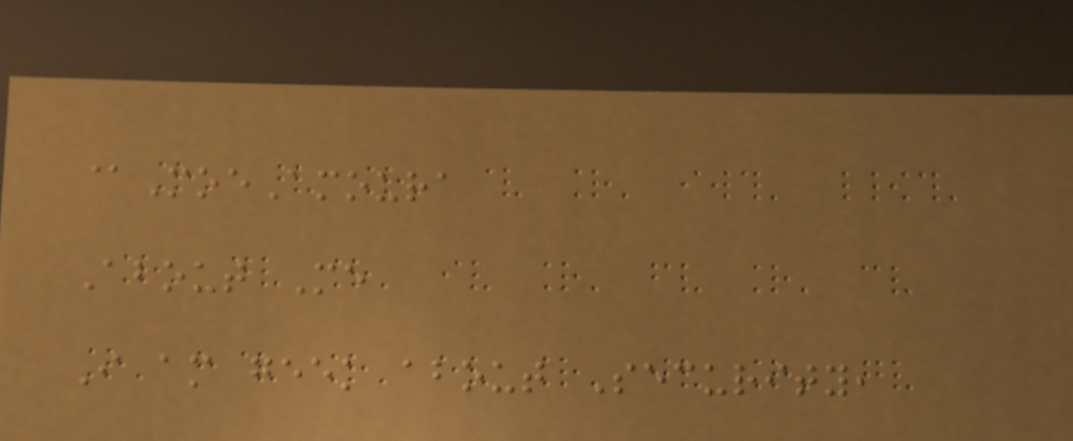@MoeAmoura
About Me
I am geek about Security,
